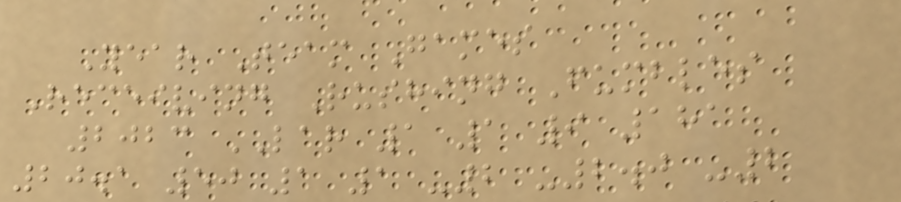Year Team Games
Receiving Rushing Fumbles
2023 LAR 1 1 9 181
20.1 50 1 1 -2 -2.0 -2
